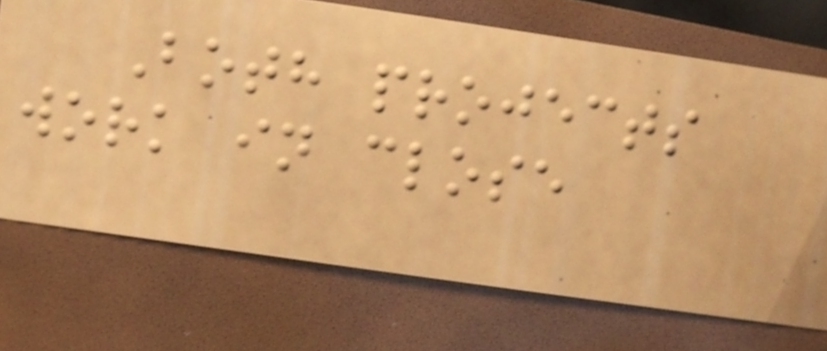Both projects
work in close
